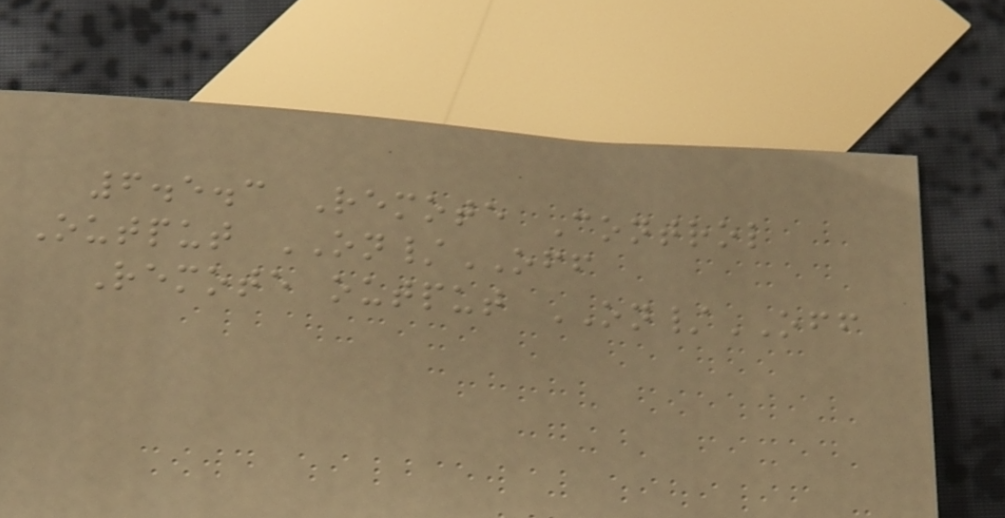6.5.3 Remote Control
Output ON/OFF
Remote output ON/OFF
